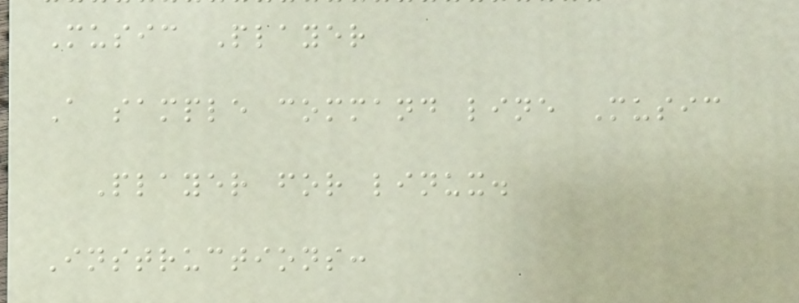Music Player
A sample command line Music
Player for linux.
Instructions:
